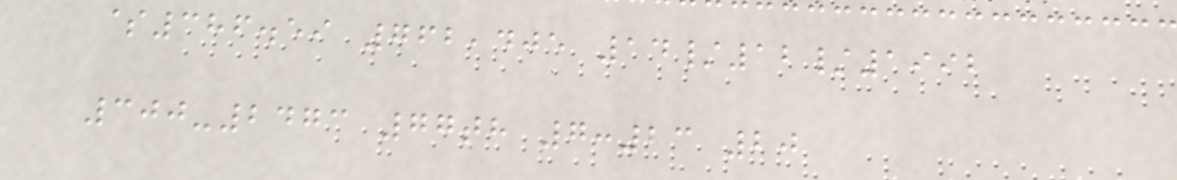$386.59 762,405 14/12/1992
300-2473 77th 7:23 20
